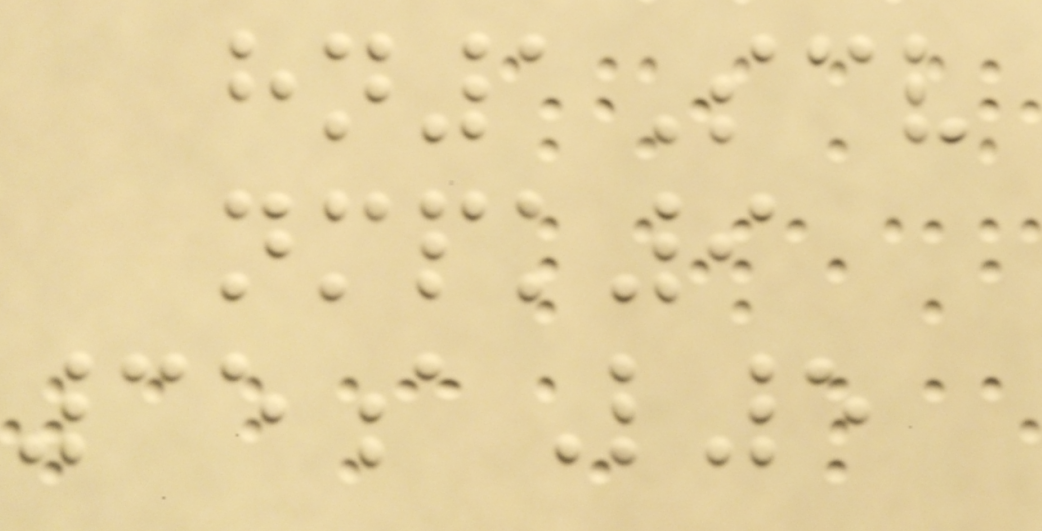hn1Scv
nmpk9
35aL5
